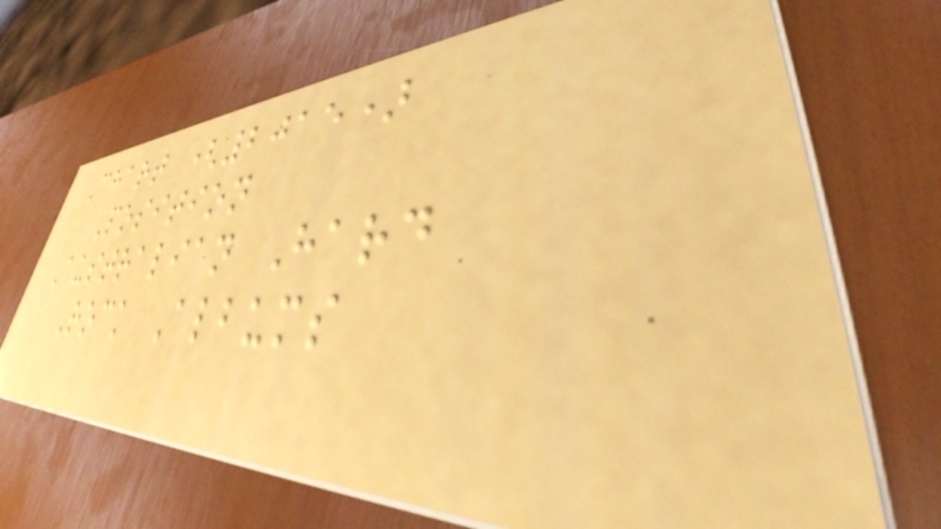Chart (2015)
Position
Australian Hard
Rock Albums
